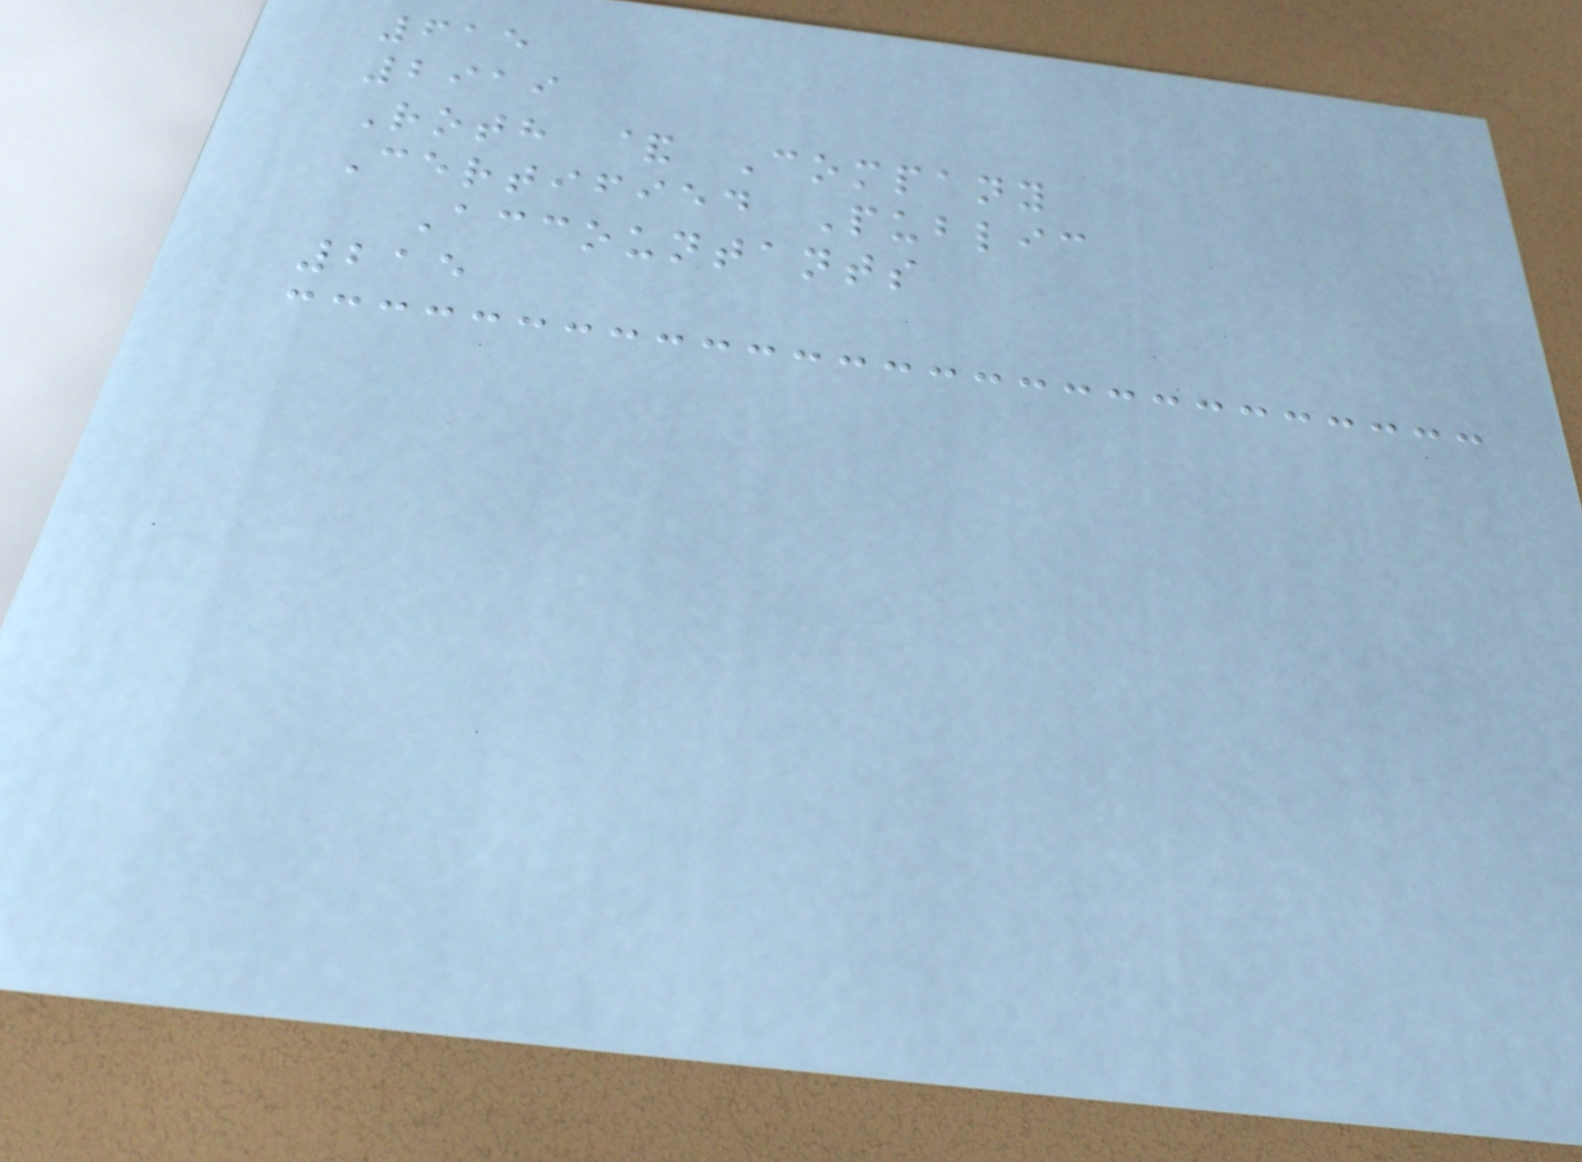615
2919
Roth & Company
Certified Public
Accountants
215
